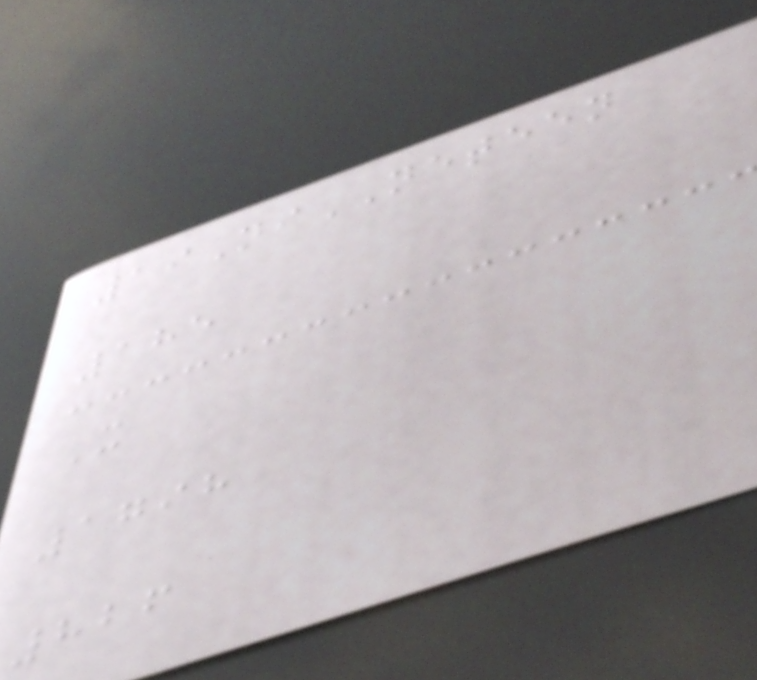19NiNETEEN
185
X
1798
826
